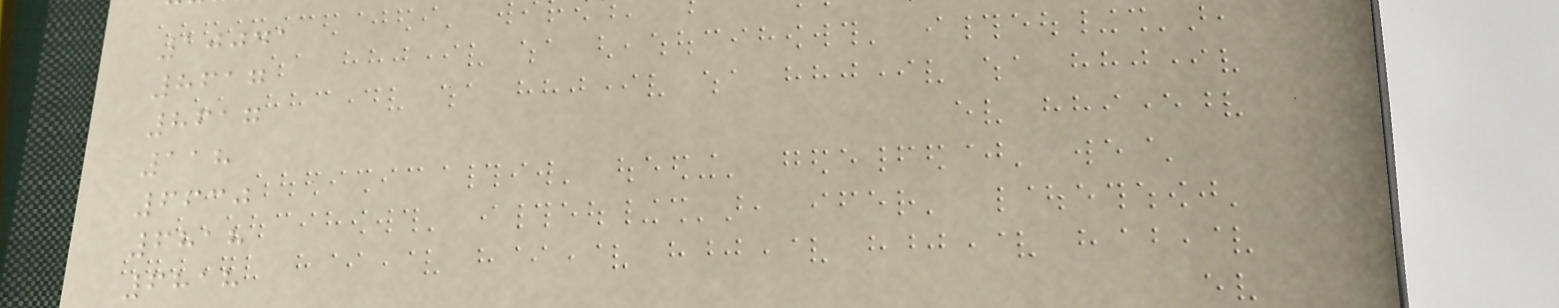10041
8617
8617
118
6630
6818
6818
